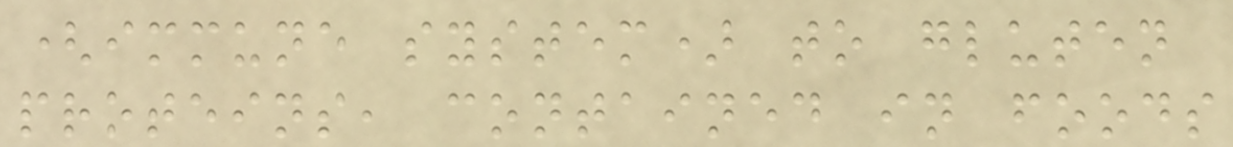(immune system) to gluten
proteins, contained in foods
